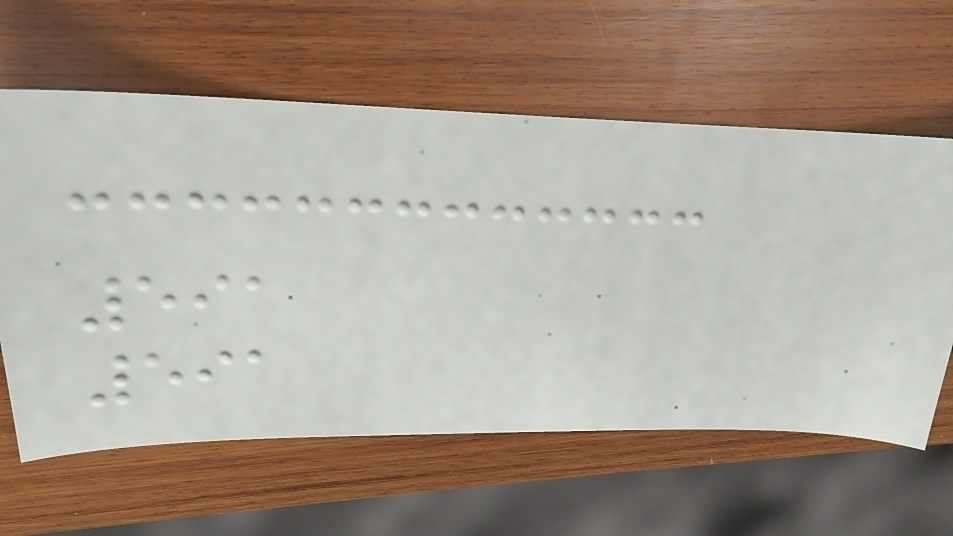591
591
